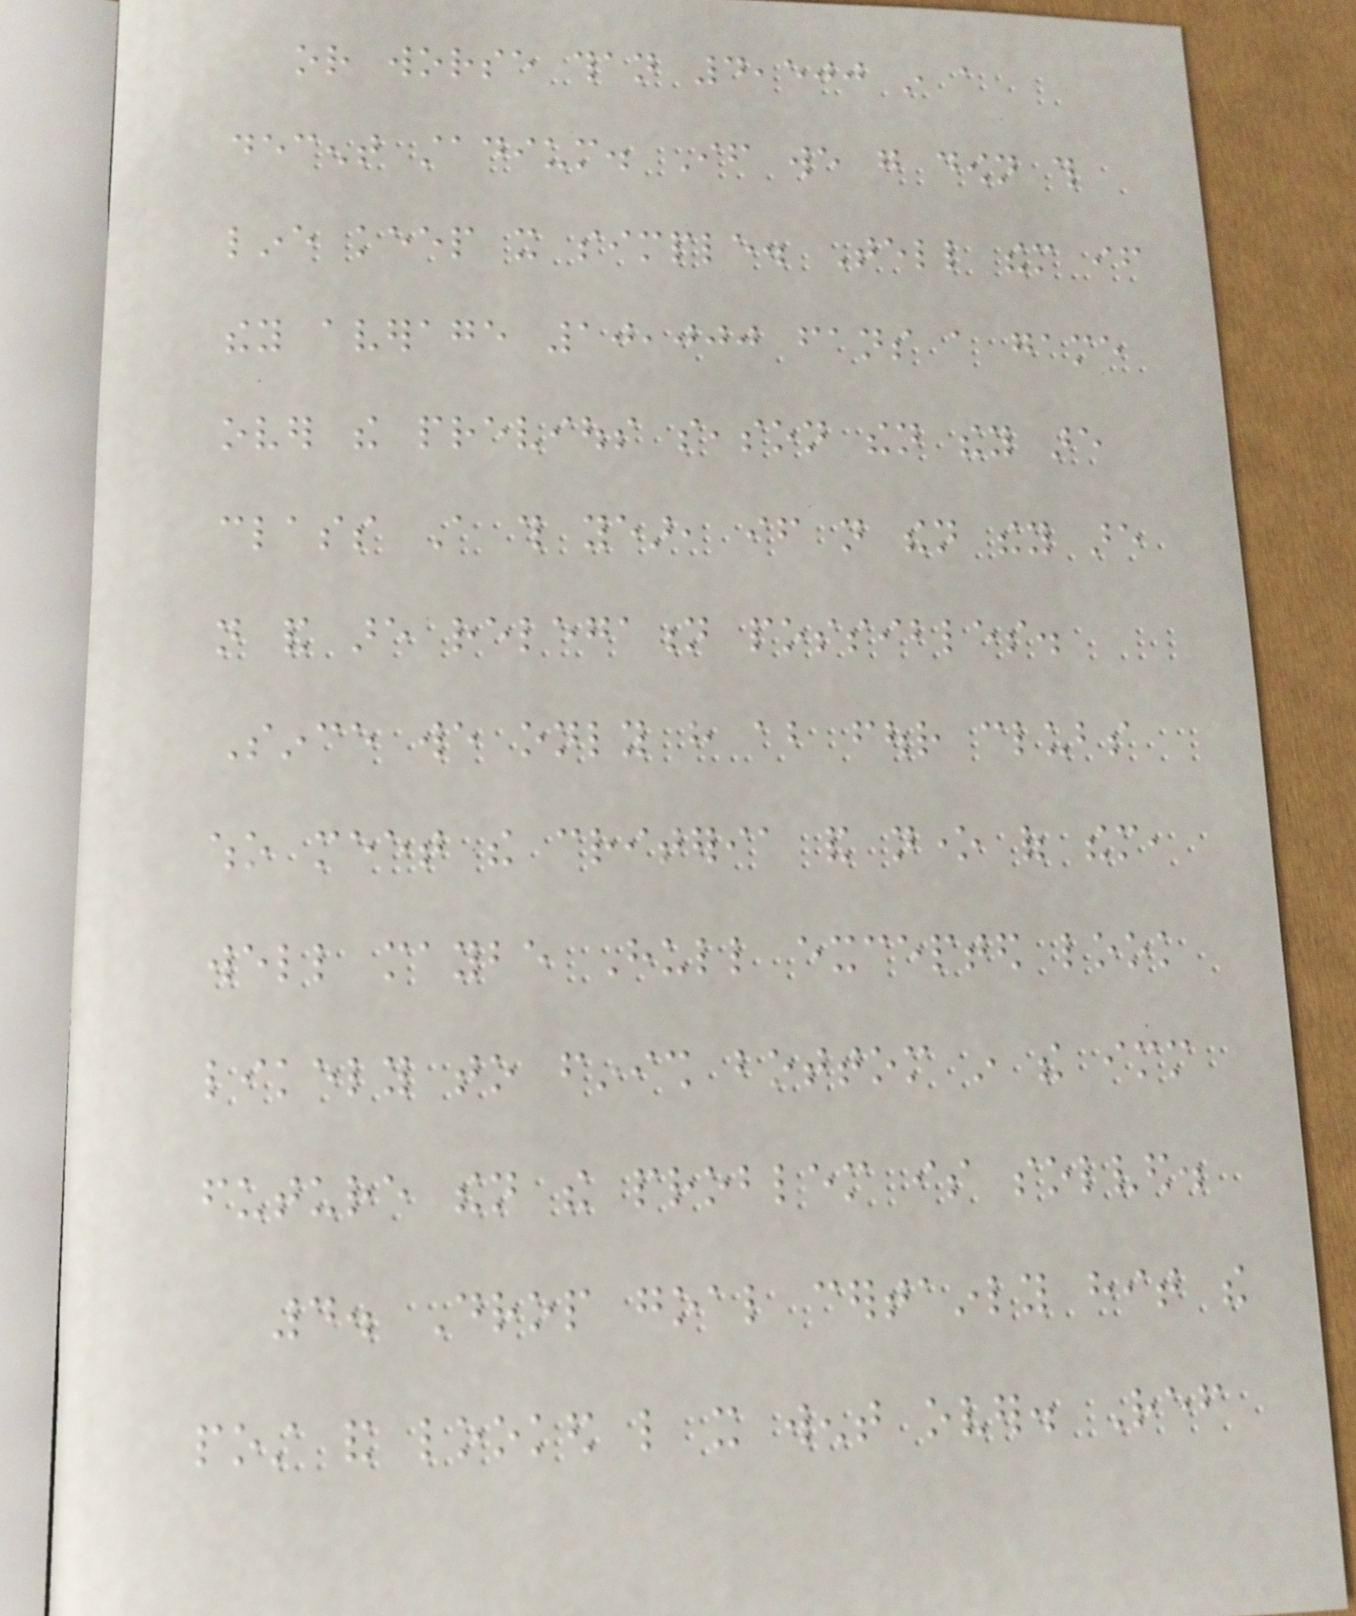or worse than 4,500 in a
decent stadium. If we go down this
line keep it simple. Tell them if
they average 10,000 fans a game
over the previous season then they are
class A this year, if not then they are
not and are relegation possibles.
Since we only have about four clubs
who meet the criteria and none of them,
well maybe Hull excepted look
likely to finish bottom in the immediate
future then the problem is solved.
4. Drop goal certainly hit the
post and looked like it went over. Ref
